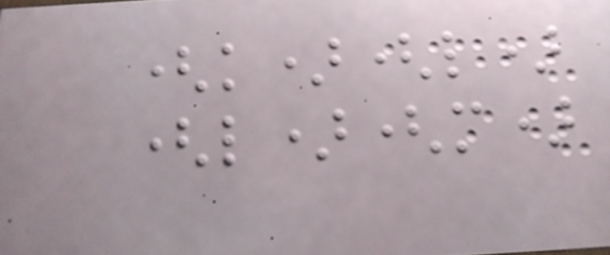(k)(l)
(l)(m)
